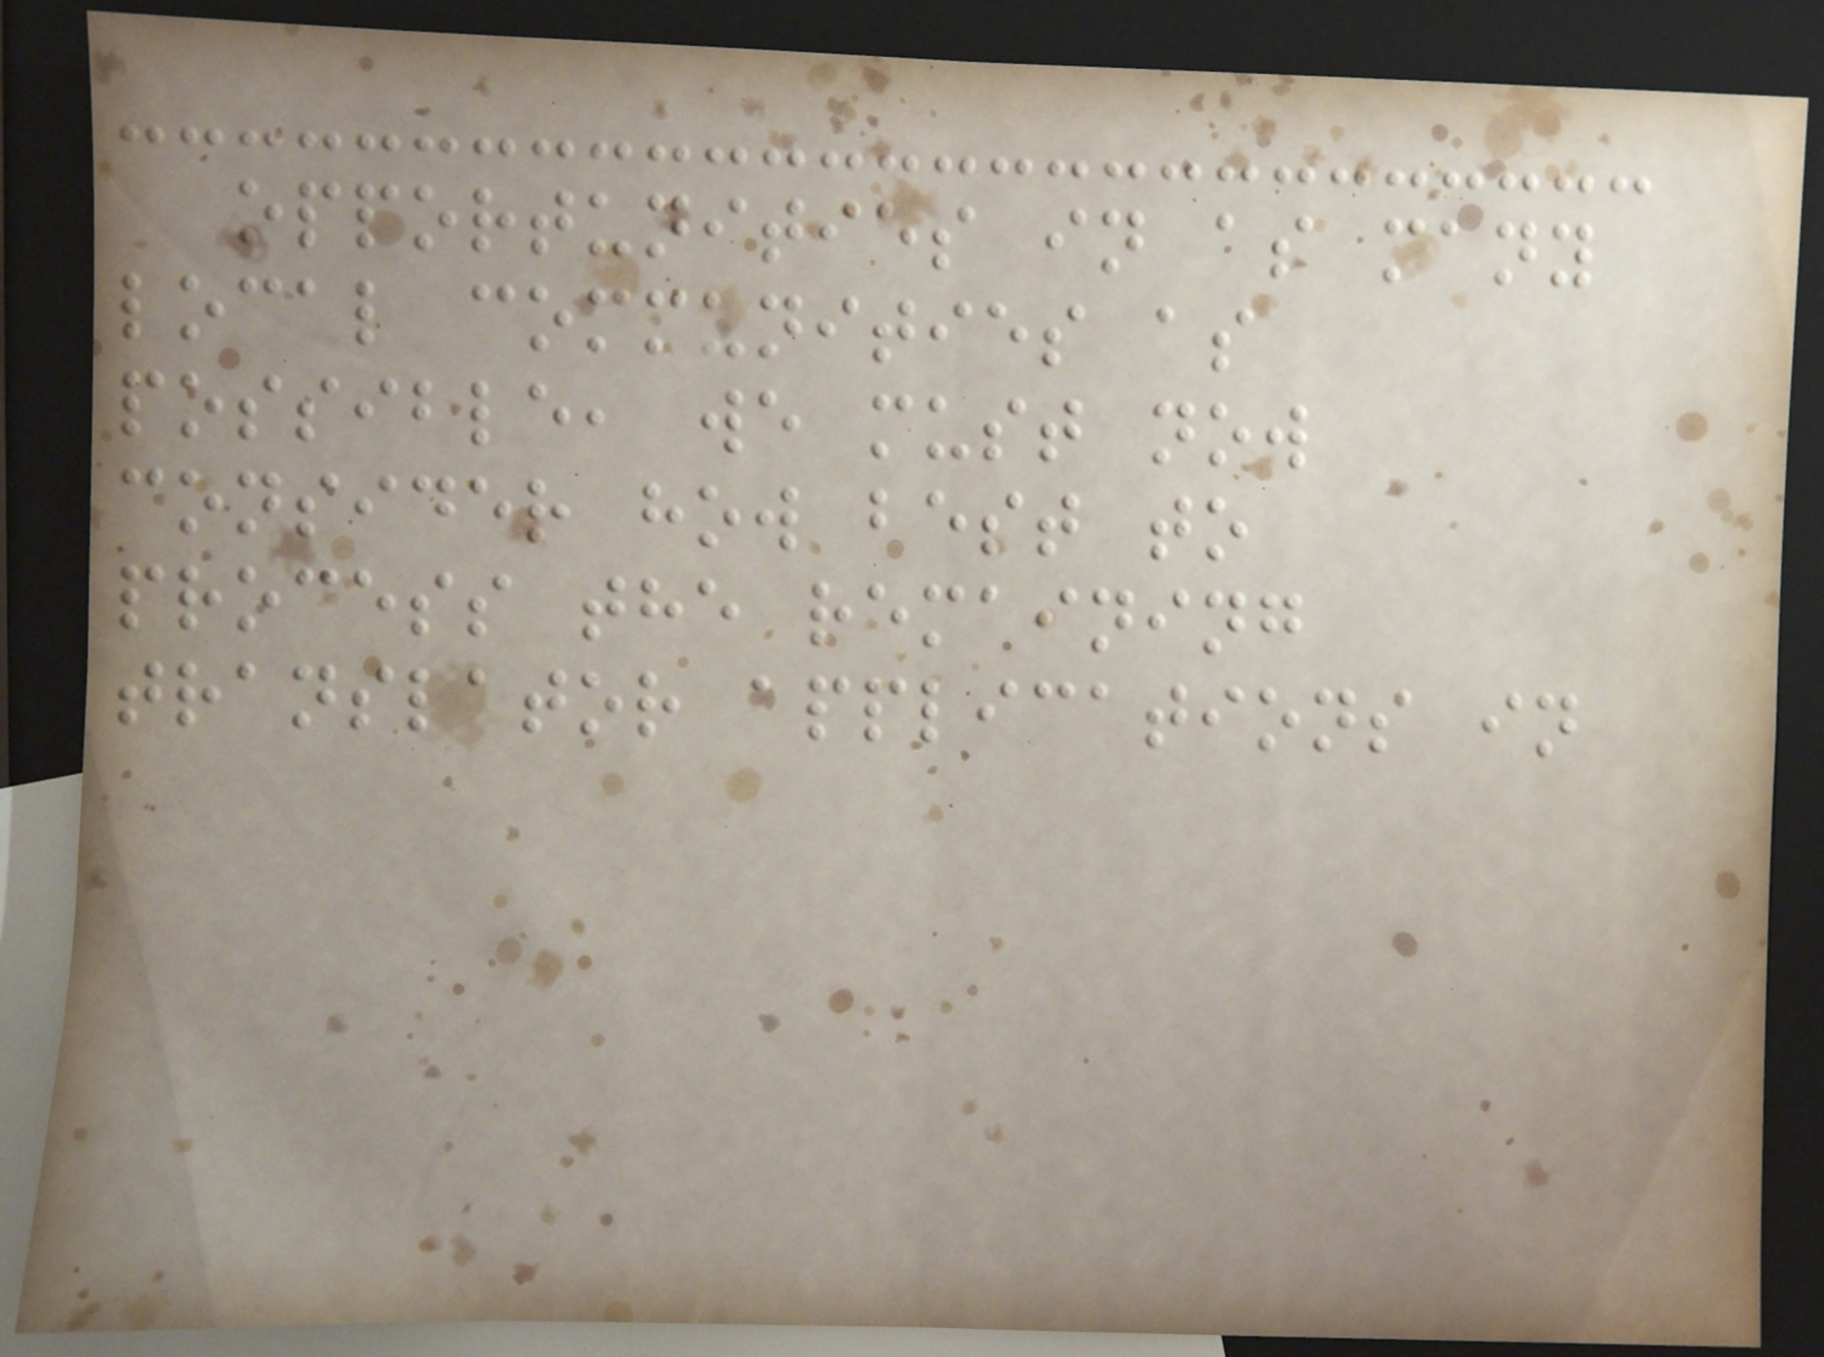opportunities in as many
local communities as
possible, we must now
consider how best to
process the remaining
translator applications in
